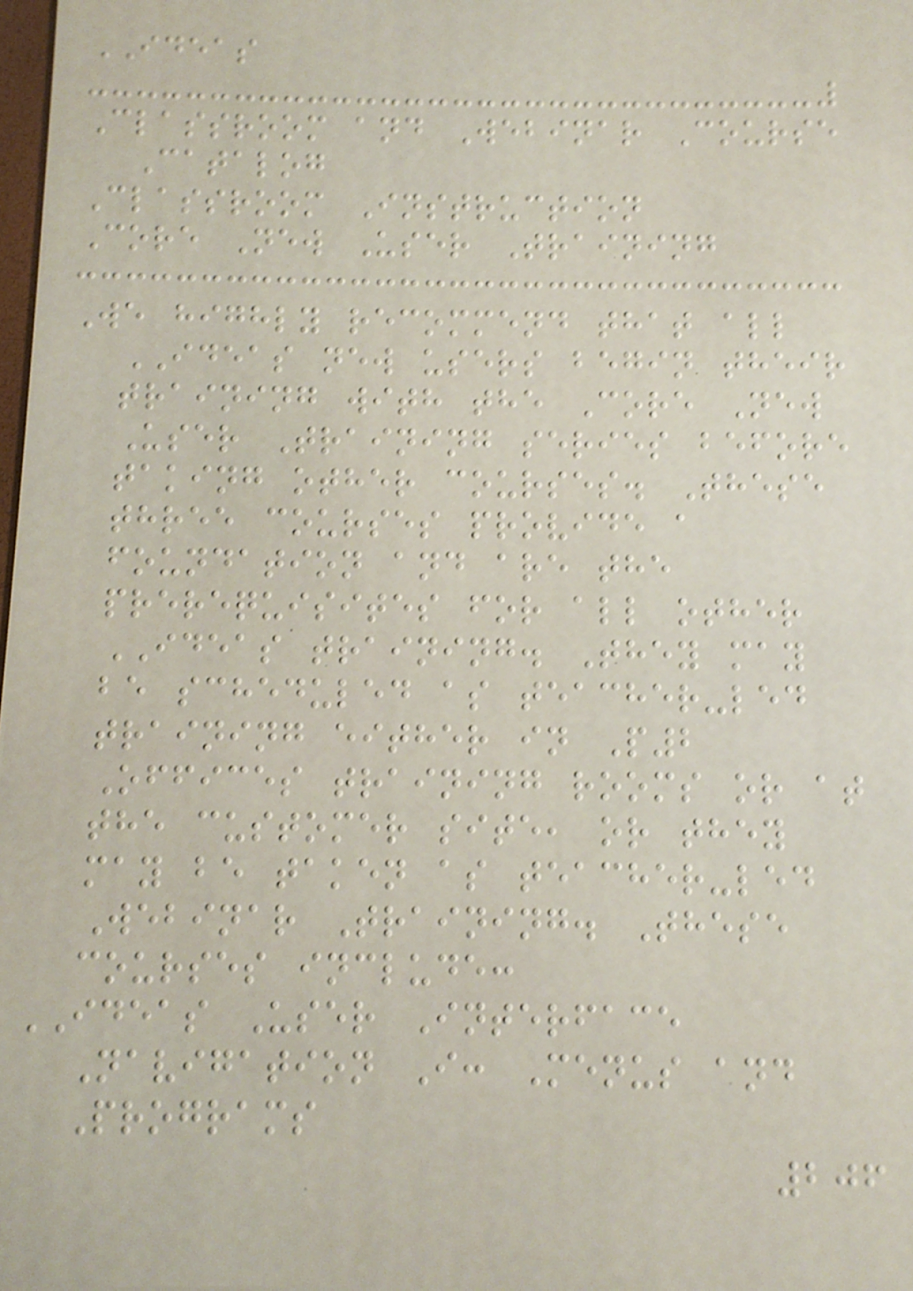IDEAS
Classroom and Webinar Course
Catalog
Classroom Instruction
Core New User Training
We highly recommend that all
IDEAS new users begin their
training with the Core New
User Training series before
taking other courses. These
three courses provide a
foundation and are the
prerequisites for all other
IDEAS training. They may
be scheduled as teacher-led
training either in P2
Offices training rooms or at
the customer site, or they
may be taken as teacher-led
Webinar Training. These
courses include:
IDEAS User Interface
Navigation I: Menus and
Programs
206
